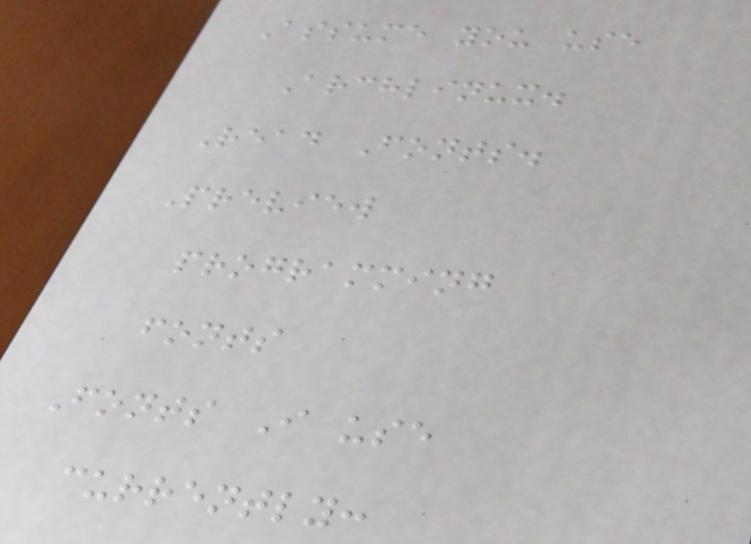Assume you use
Archlinux.
Read Fonts.
Preview
programming
fonts
Fonts I use
currently:
